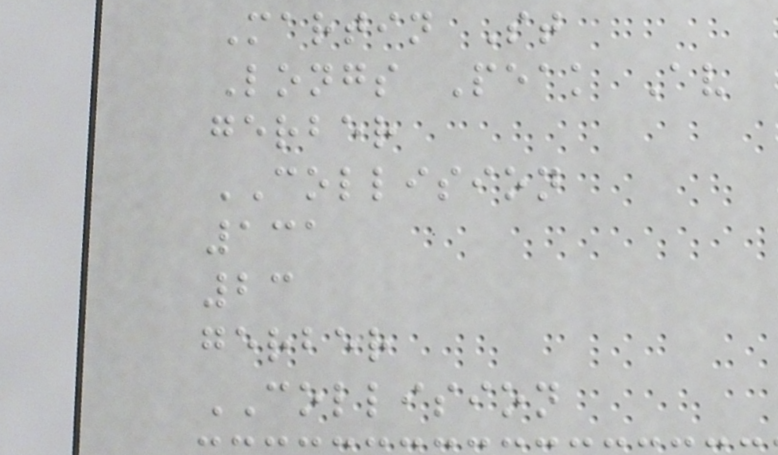Martin St
Longs Peak Av
gerber
COLLISION
131
23
gerber
COLLISION
